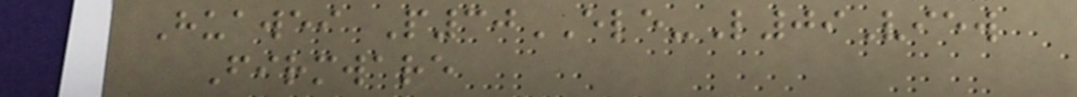Huawei P30ELE-L09View
Firmware
